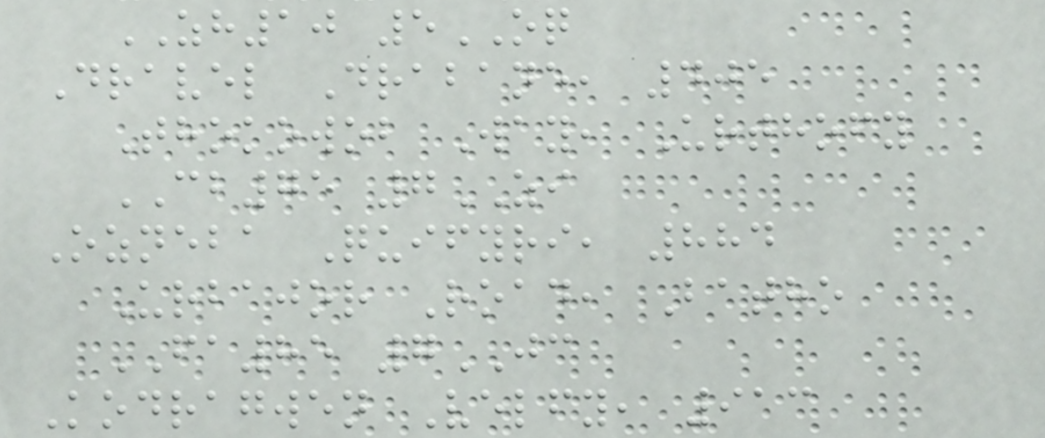ZH10 5OQ
Dravel Drabane, 405
Thokowob Way, Urthofy
CB75 7ZI
Ozneba Quifyri, 884
Urbajor Road, Batho
FA85 7JC
Kodragwen Velfy, 913
